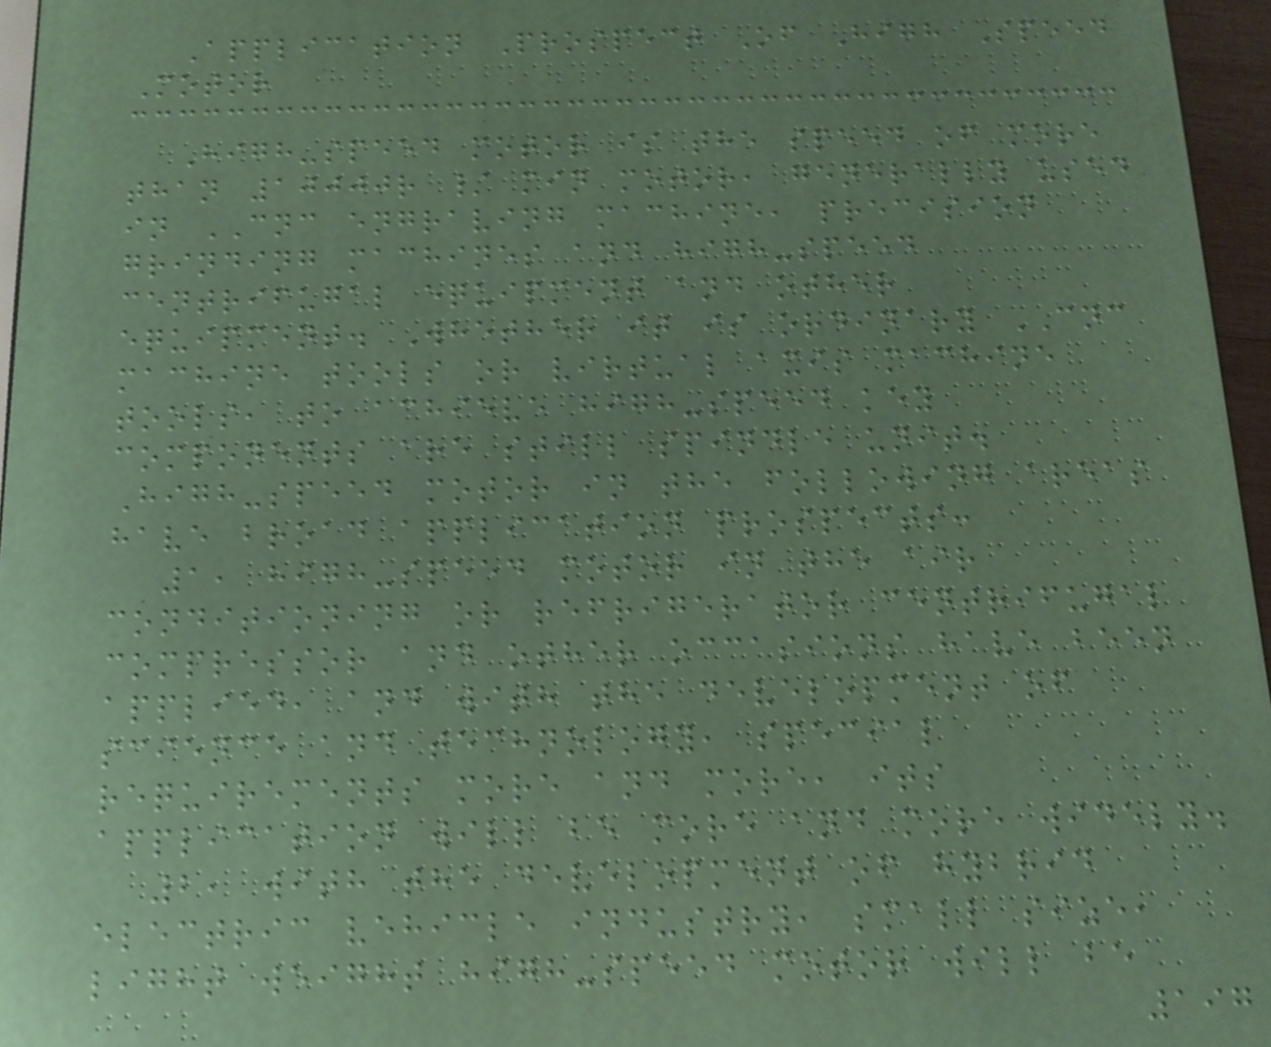Application Prospect Of High Speed
Motor
High-speed motor is the speed of more
than 10000r / min motor, generally used
in CNC engraving machine, precision
grinding machines and high-speed
centrifugal equipment and other
equipment. Whether it is ordinary CNC
machine tools or virtual axis machine
tools, to achieve high-speed key
components are still spindle unit.
High-speed motor in the following areas
have broad application prospects:
1, high-speed motor in the air
conditioning or refrigerator centrifugal
compressor and other occasions have been
applied, and with the development of
science and technology, special
requirements more and more, its
application will be more and more widely.
2, with the development of hybrid
electric vehicle industry, small size,
light weight high-speed motor will be
197
